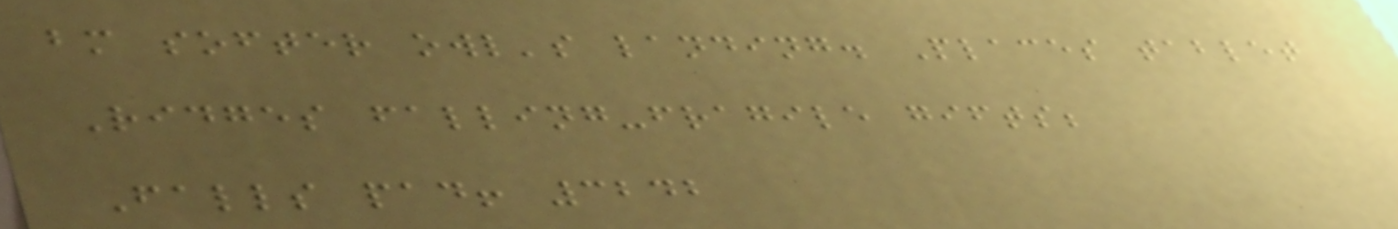bm softer owl's landing. Places tablet
Ridges falling-fragile gifts;
Falls pad! 3242
